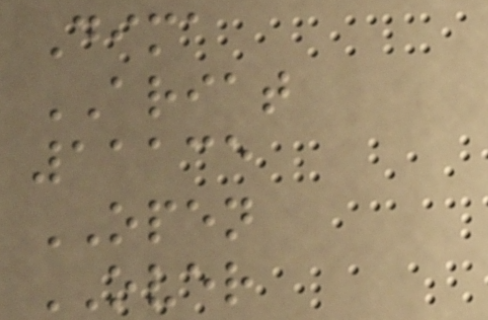Dima
ARIAT
11135
OPEN
OVER
